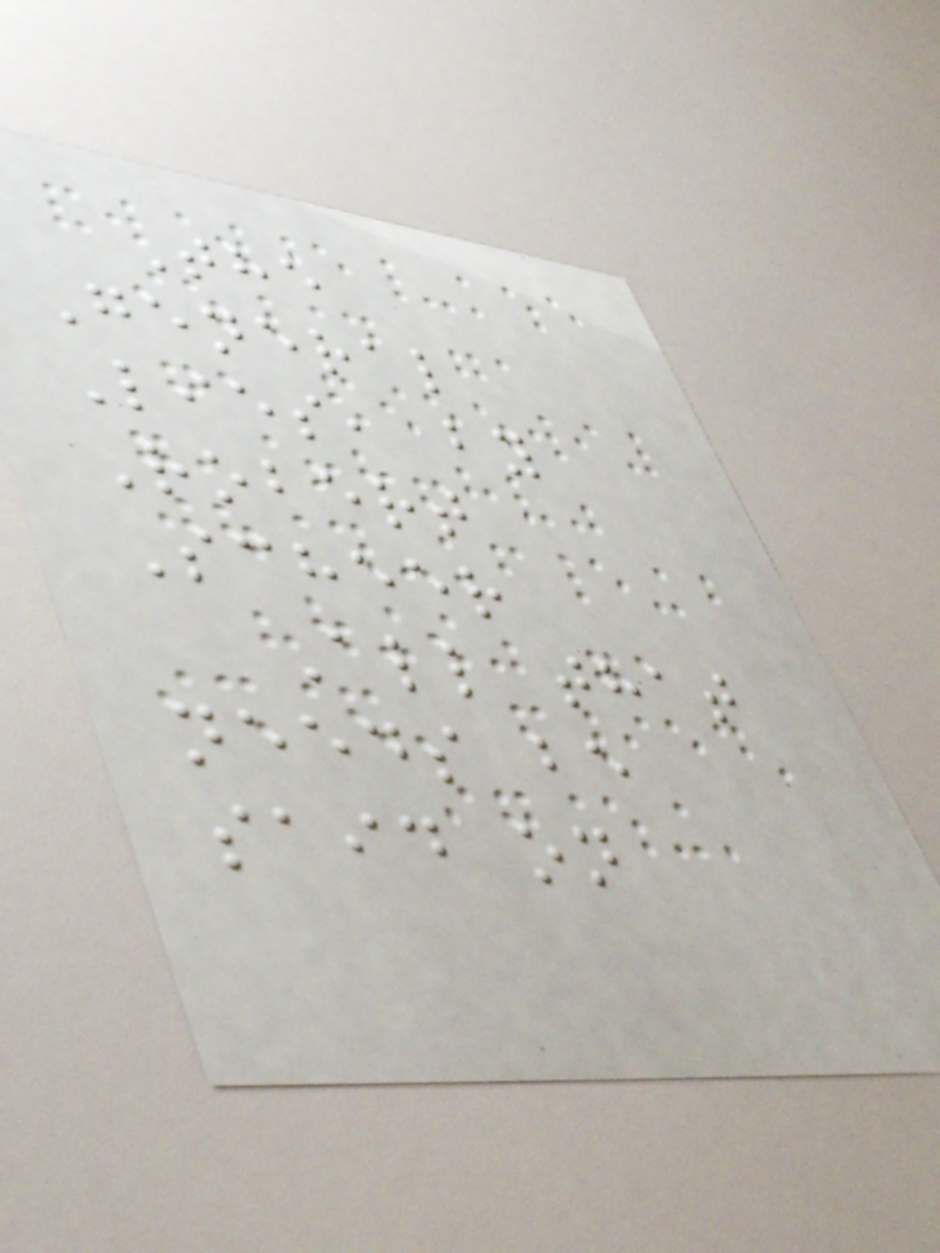The
General
Lies, by
Robert
Scheer
All that
needs be
said on
